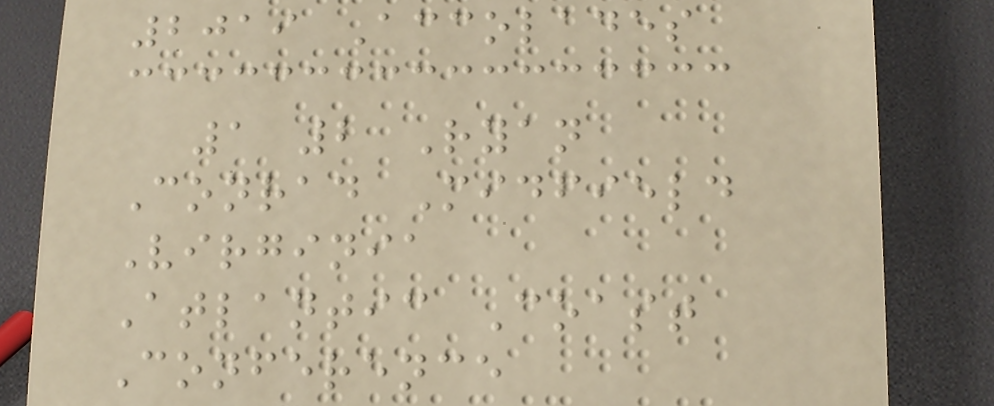2019 Accolades
1 2 Ryan
Conrad Midfield
Virginia
Atlantic Coast
Conference
